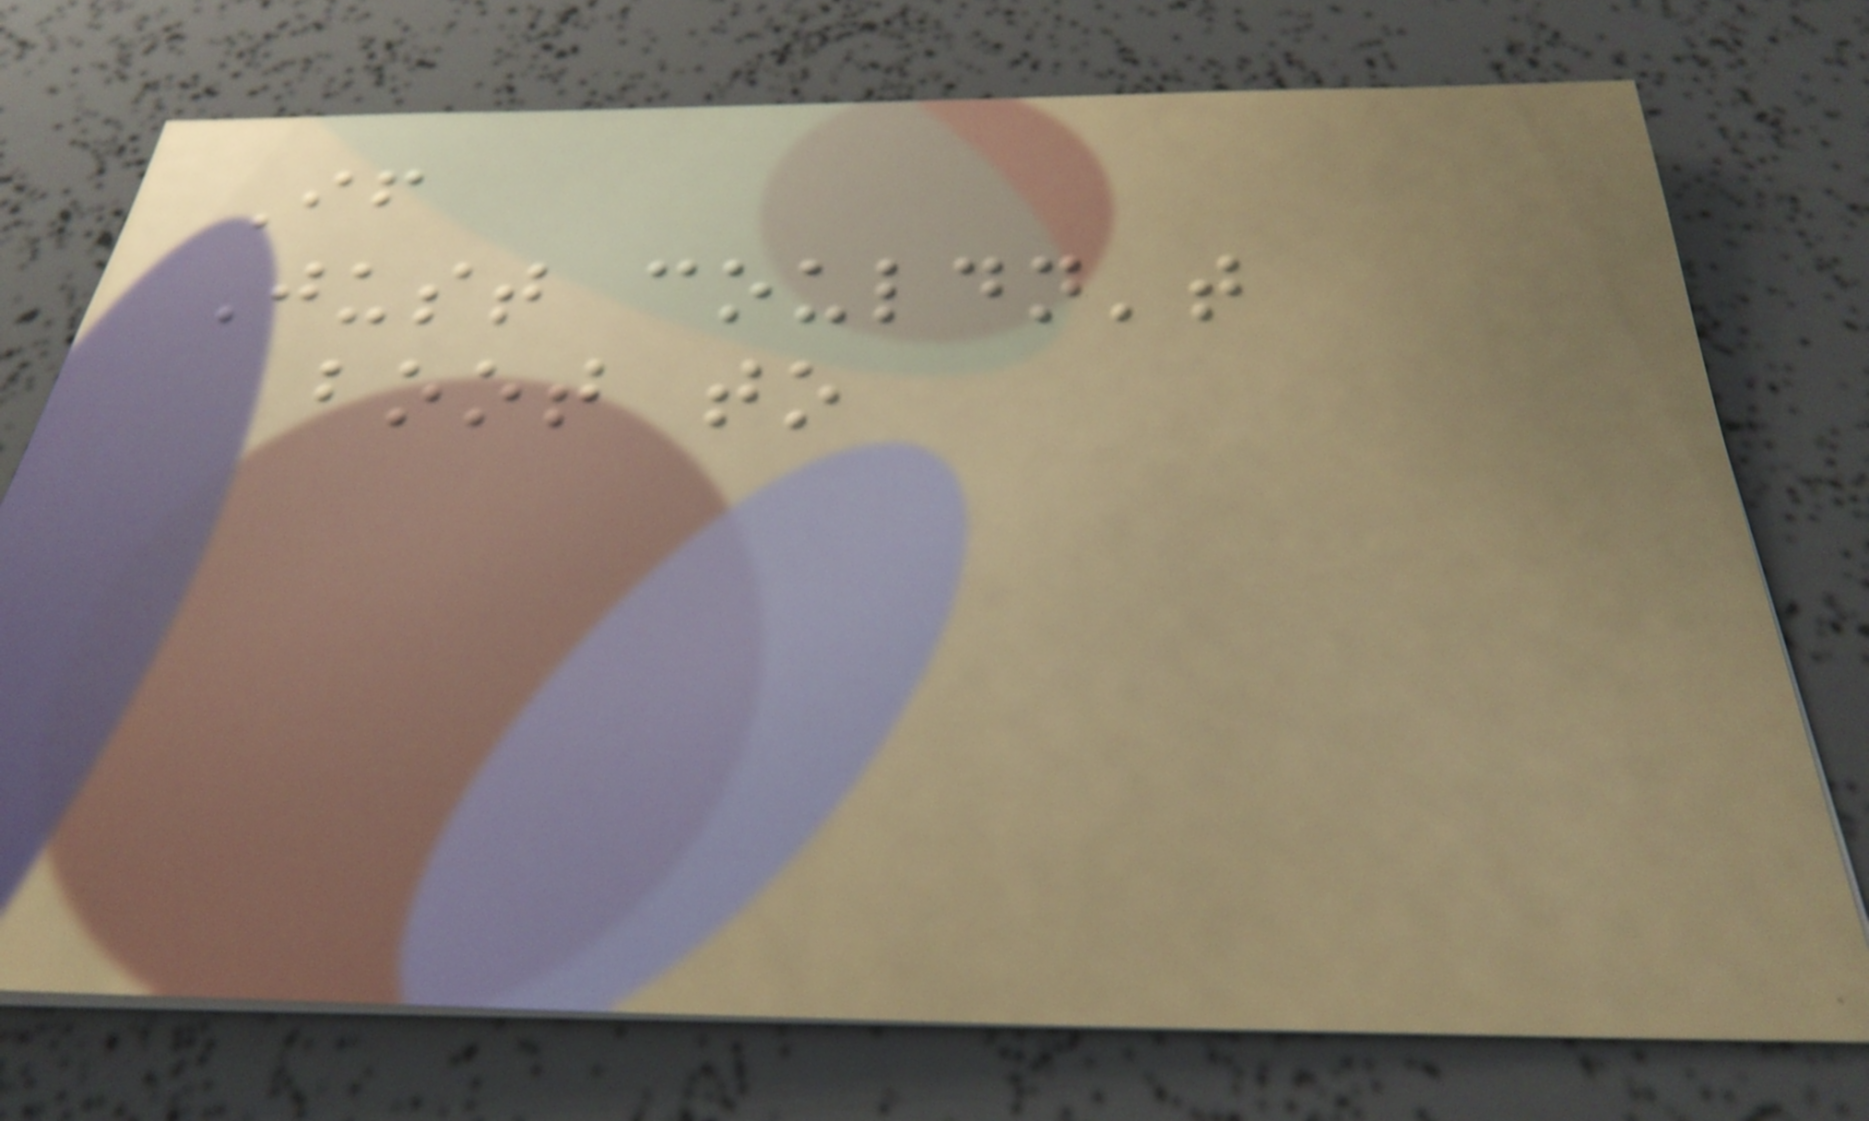If
Just couldn't
boot to
